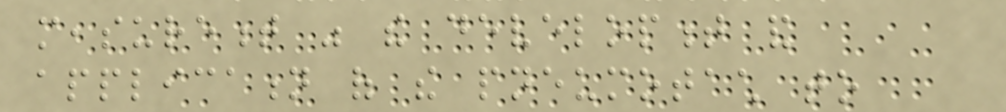measurement was the development and
application of the pneumotach to
